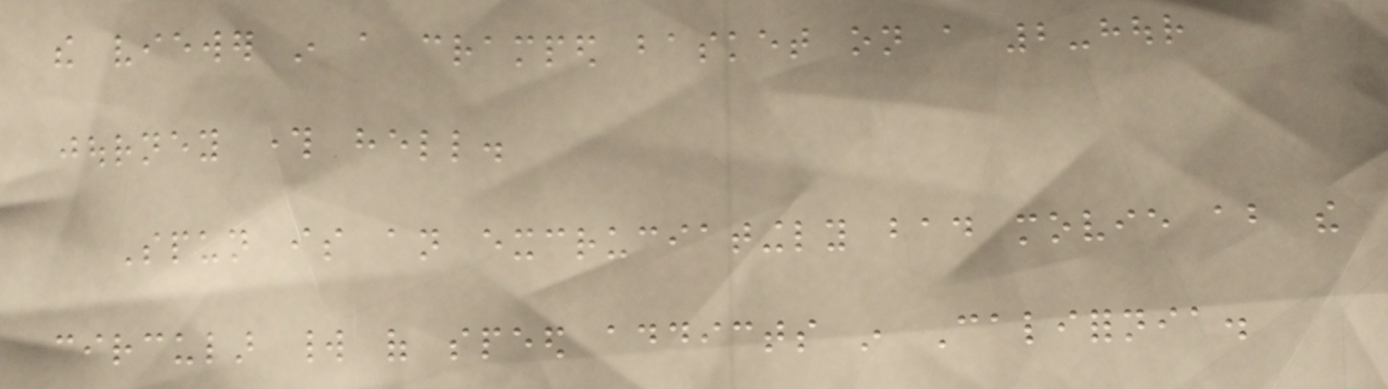the viewer in a cramped basket on a 2-hour
journey through hell.
Spun is an excruciatingly bad movie about the
circular world of speed addicts in California.
